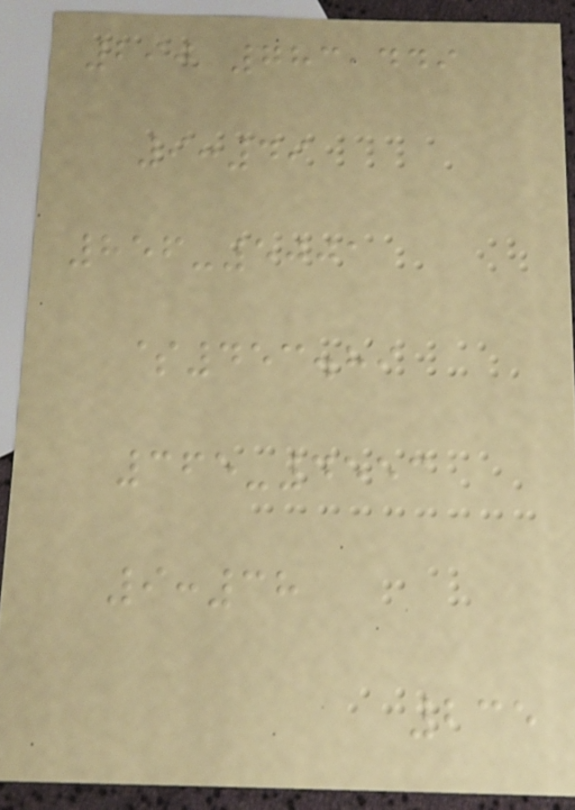290 783,449
9:49
856-5001
$453.89
365-4553
9:38
235
